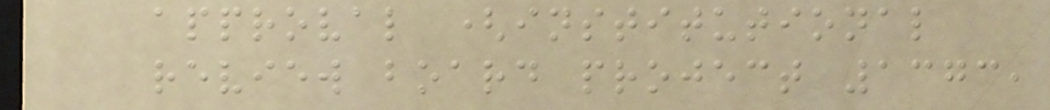approval (institutional
review board project 1373,
